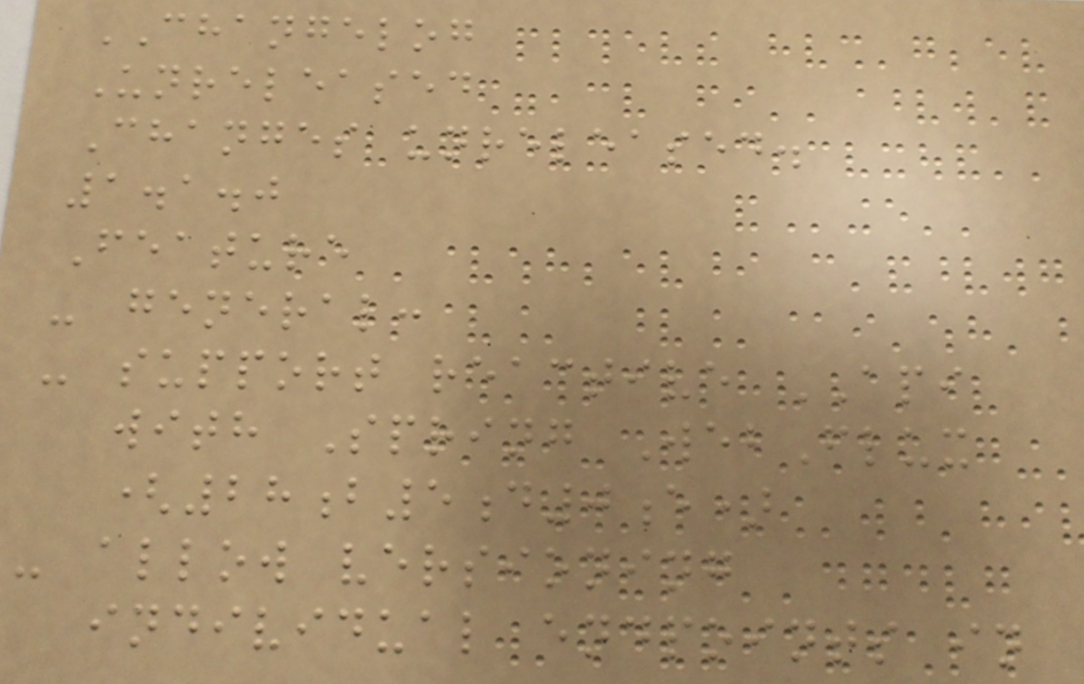CHANGELOG
Unreleased
Changes unreleased.
1.1.0
Feature
- general:
- support reactive API
with Spring WebFlux
(28b5d0e)
- allow versioning
individual endpoints in
